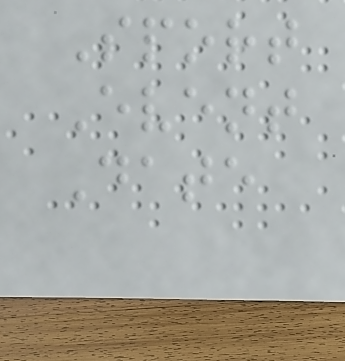Sport
Event
Date
